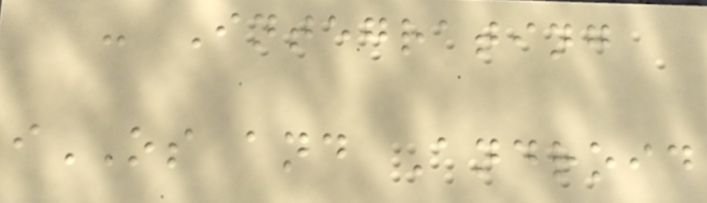- Integrating
iOS and Android
